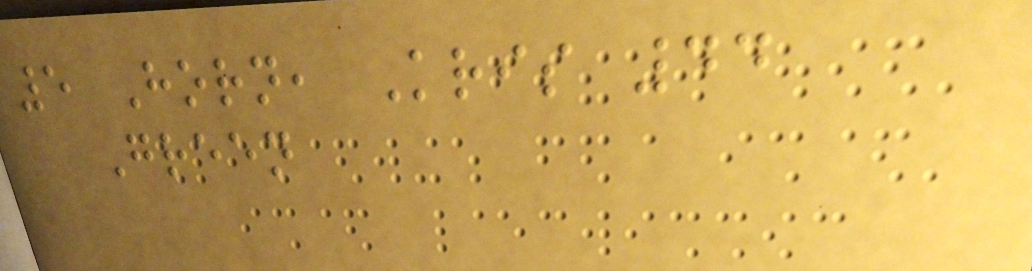5 Horn, Kris 44
Green
